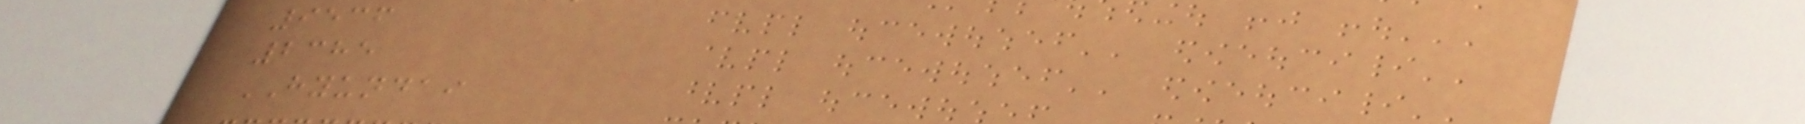9536
2385
HYUNDAI
